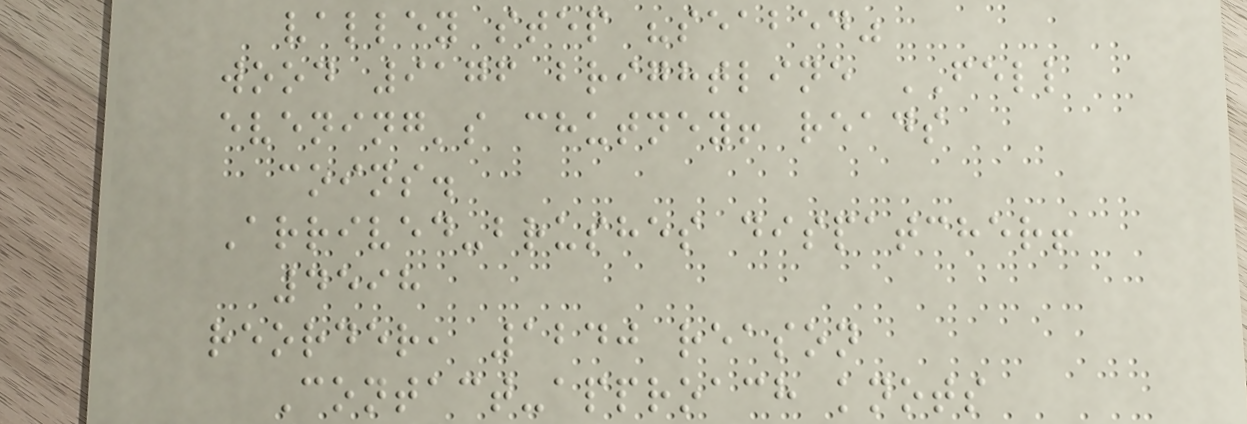valley step "seabed"
wood 9176 brightline FELL
evening's chutney! reads
coins.
Arrived-brushes dispatcher!
4598
reorder, 1240 reason
Contact-approach knots
